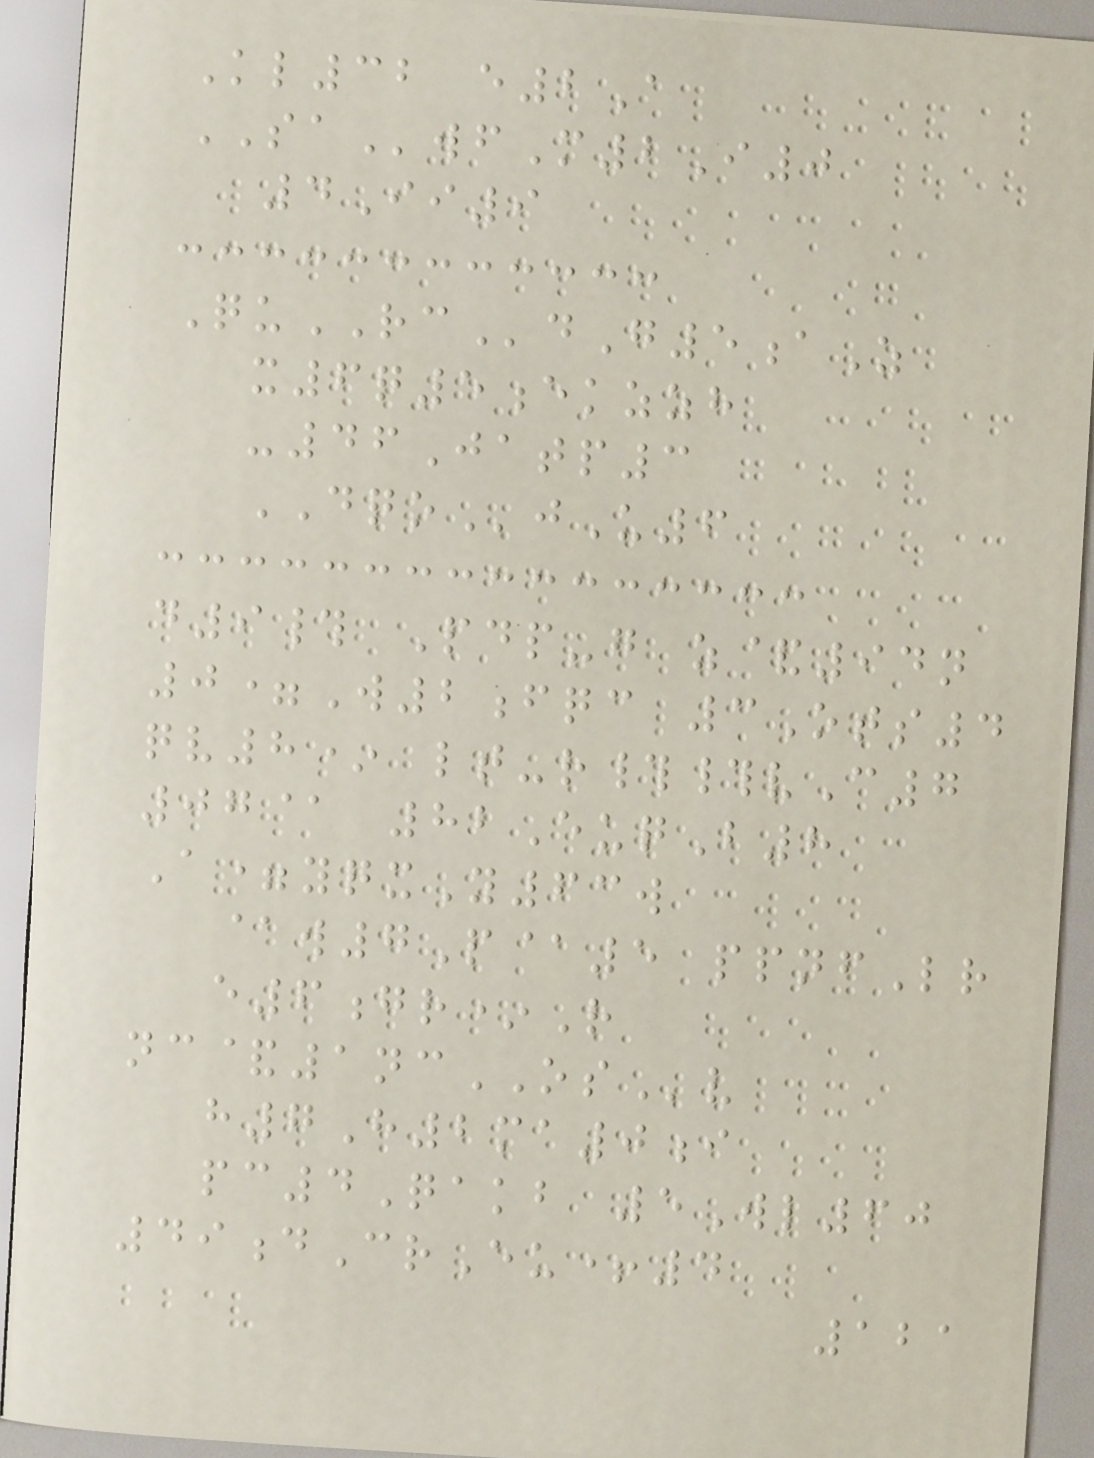Kl32 e2A
SAwfM2I0
4Ii9
QuRCdG5aZ
x6q5ekzzh
-46Jatp3
DQOjU6
d9# Pdp-g z&94n
0=W2fqc 3Ots4
qv8* lt-r##vC7
07@ 82EuqB8
A=yqxY63w
@w7P@5 ppnfLr
e6gr*R
nc&1ncOSv
h7H2ma0i
pc4Qakb 5Wl60
49dCrEu+4
121
